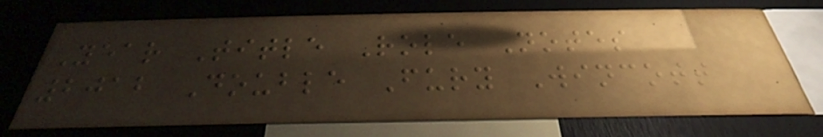Year Title Role Notes
2012 Double Fury Wincott
